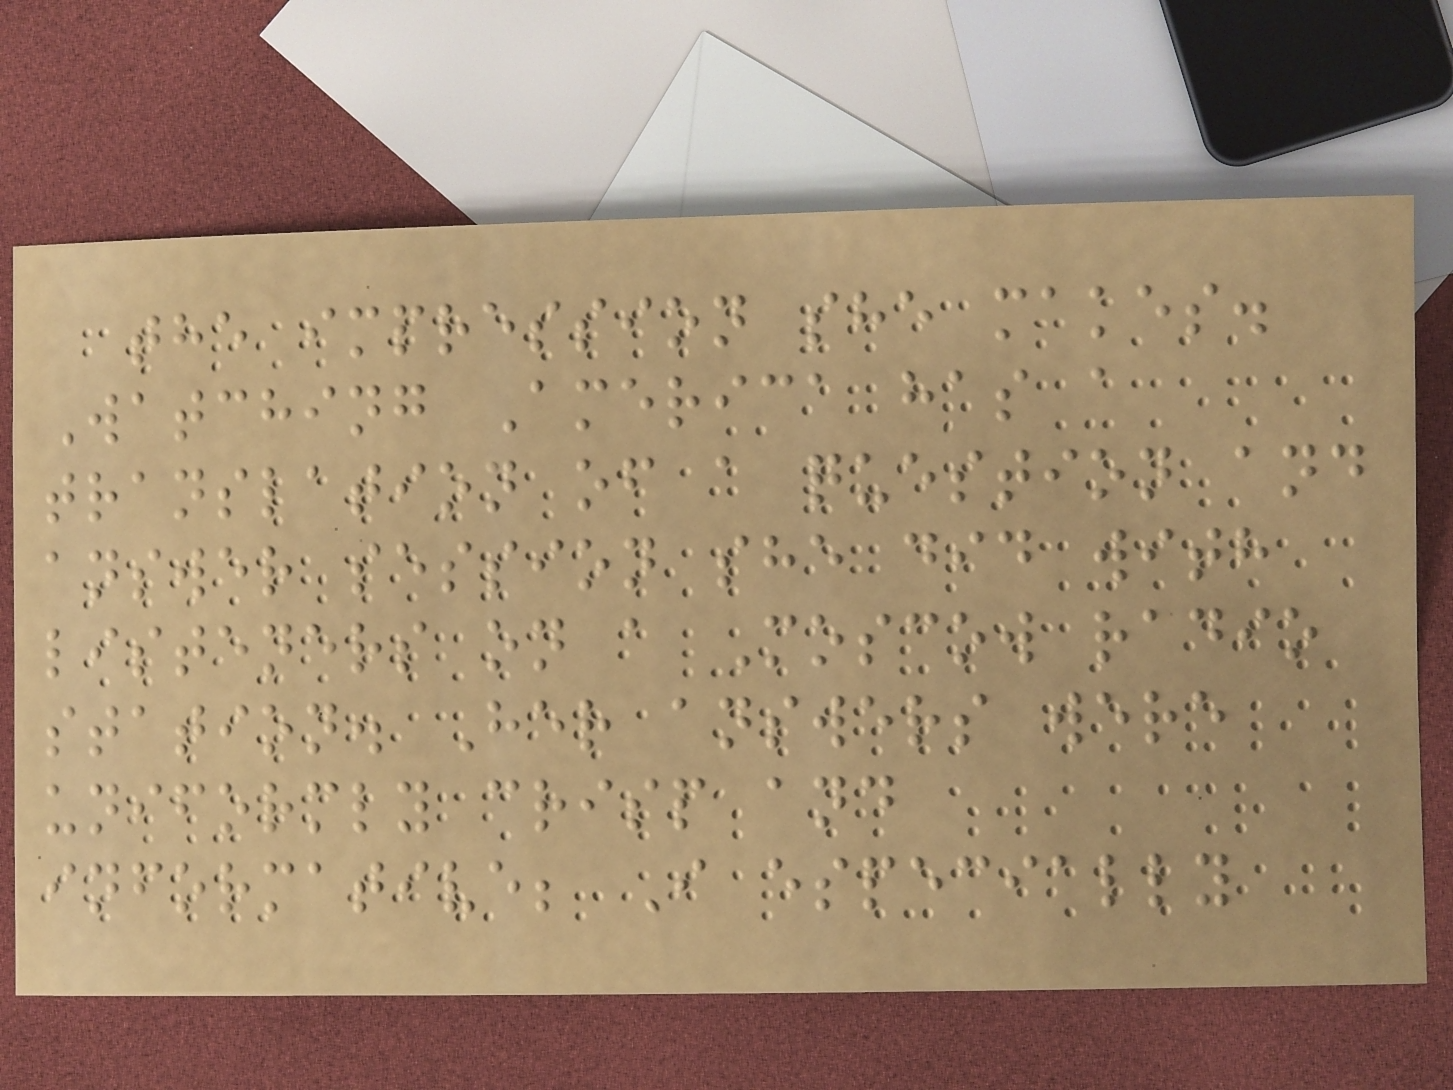the impression she makes.
Watching America has a
translation of a question and
answer session she did with
listeners on a Moscow radio
station. Her answers were
uniformly crisp and
informative; I especially
